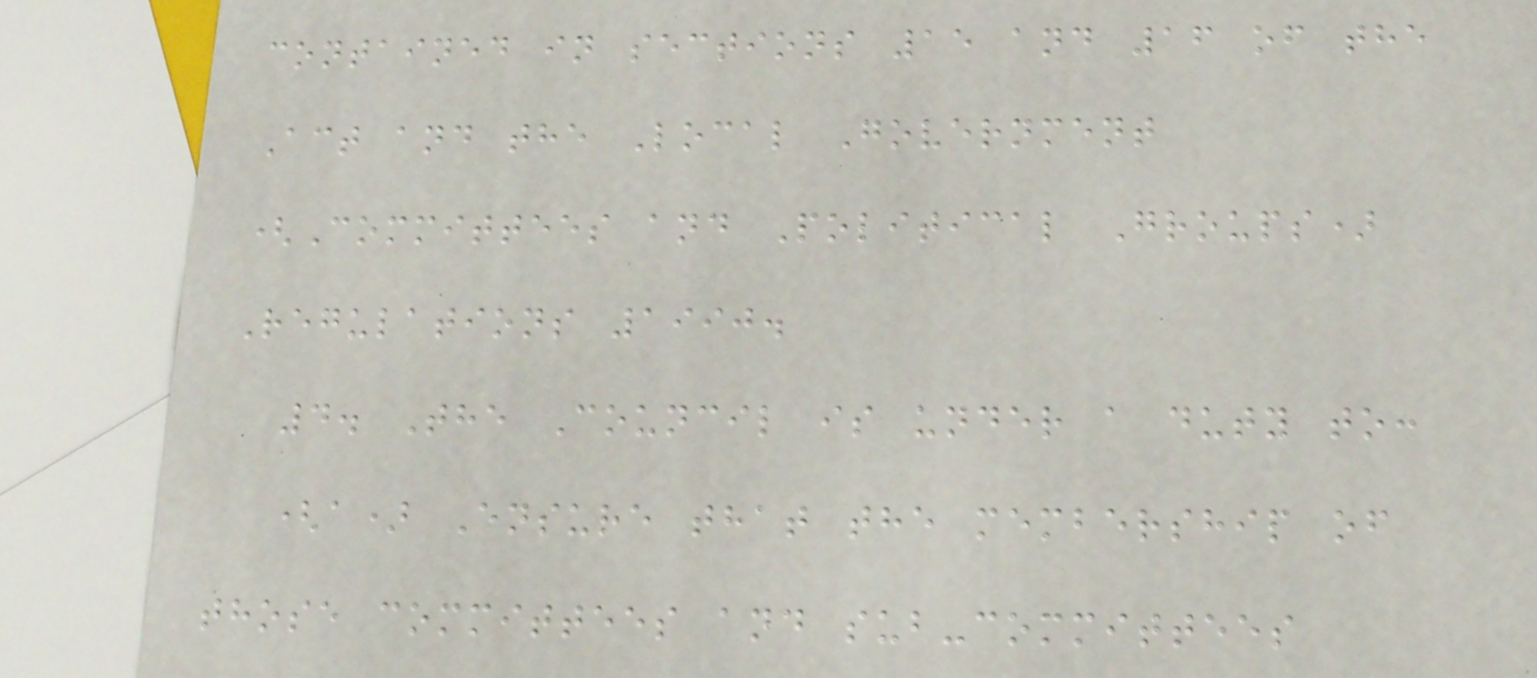contained in sections 15 and 16 of the
Act and the Local Government
(Committees and Political Groups)
Regulations 1990.
4. The Council is under a duty to:
(a) Ensure that the membership of
those committees and sub-committees
